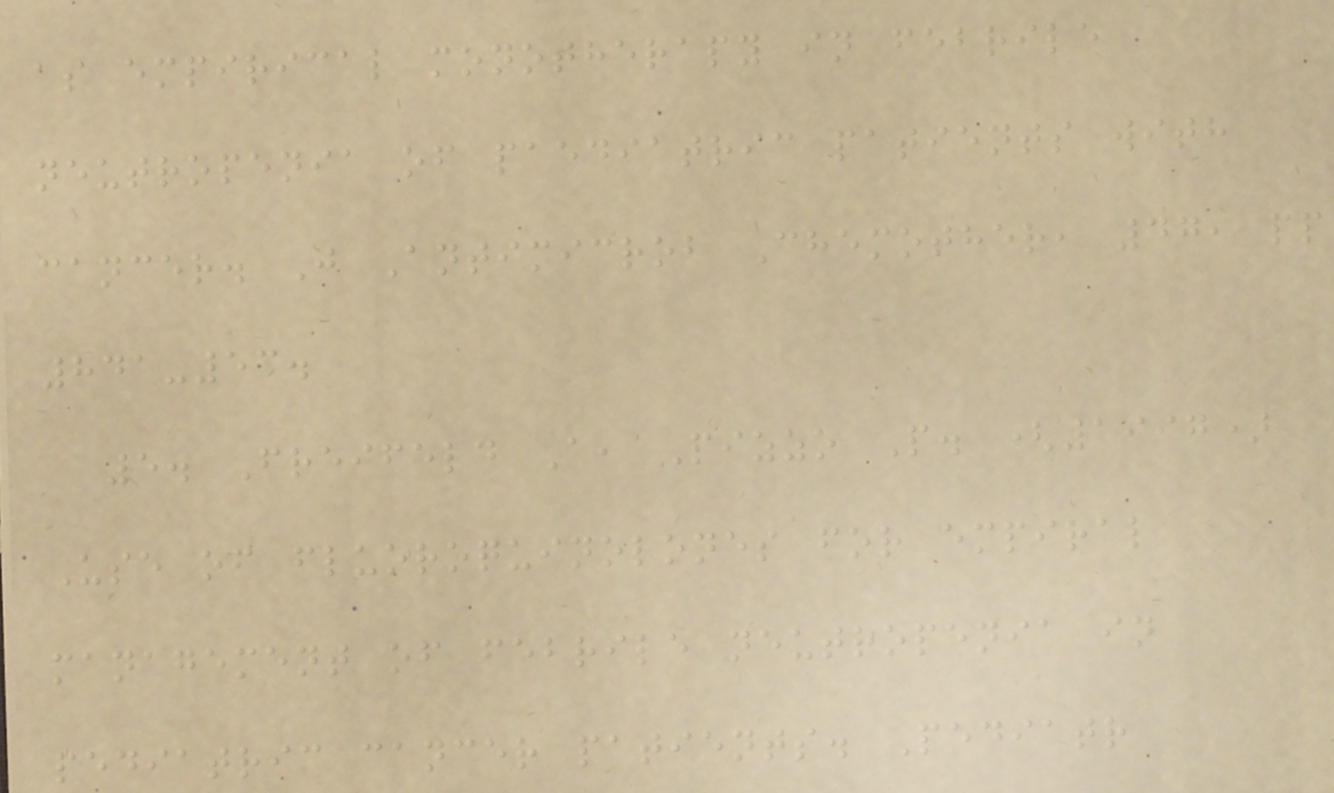as empirical monotherapy in febrile
neutropenia of paediatric patients with
cancer. J Antimicrob Chemother, 47, pp
841-53.
5. Freifeld A, Pizzo P. (1997)
Use of fluoroquinolones for empiral
management of febrile neutropenia in
pediatric cancer patients. Pediatr
